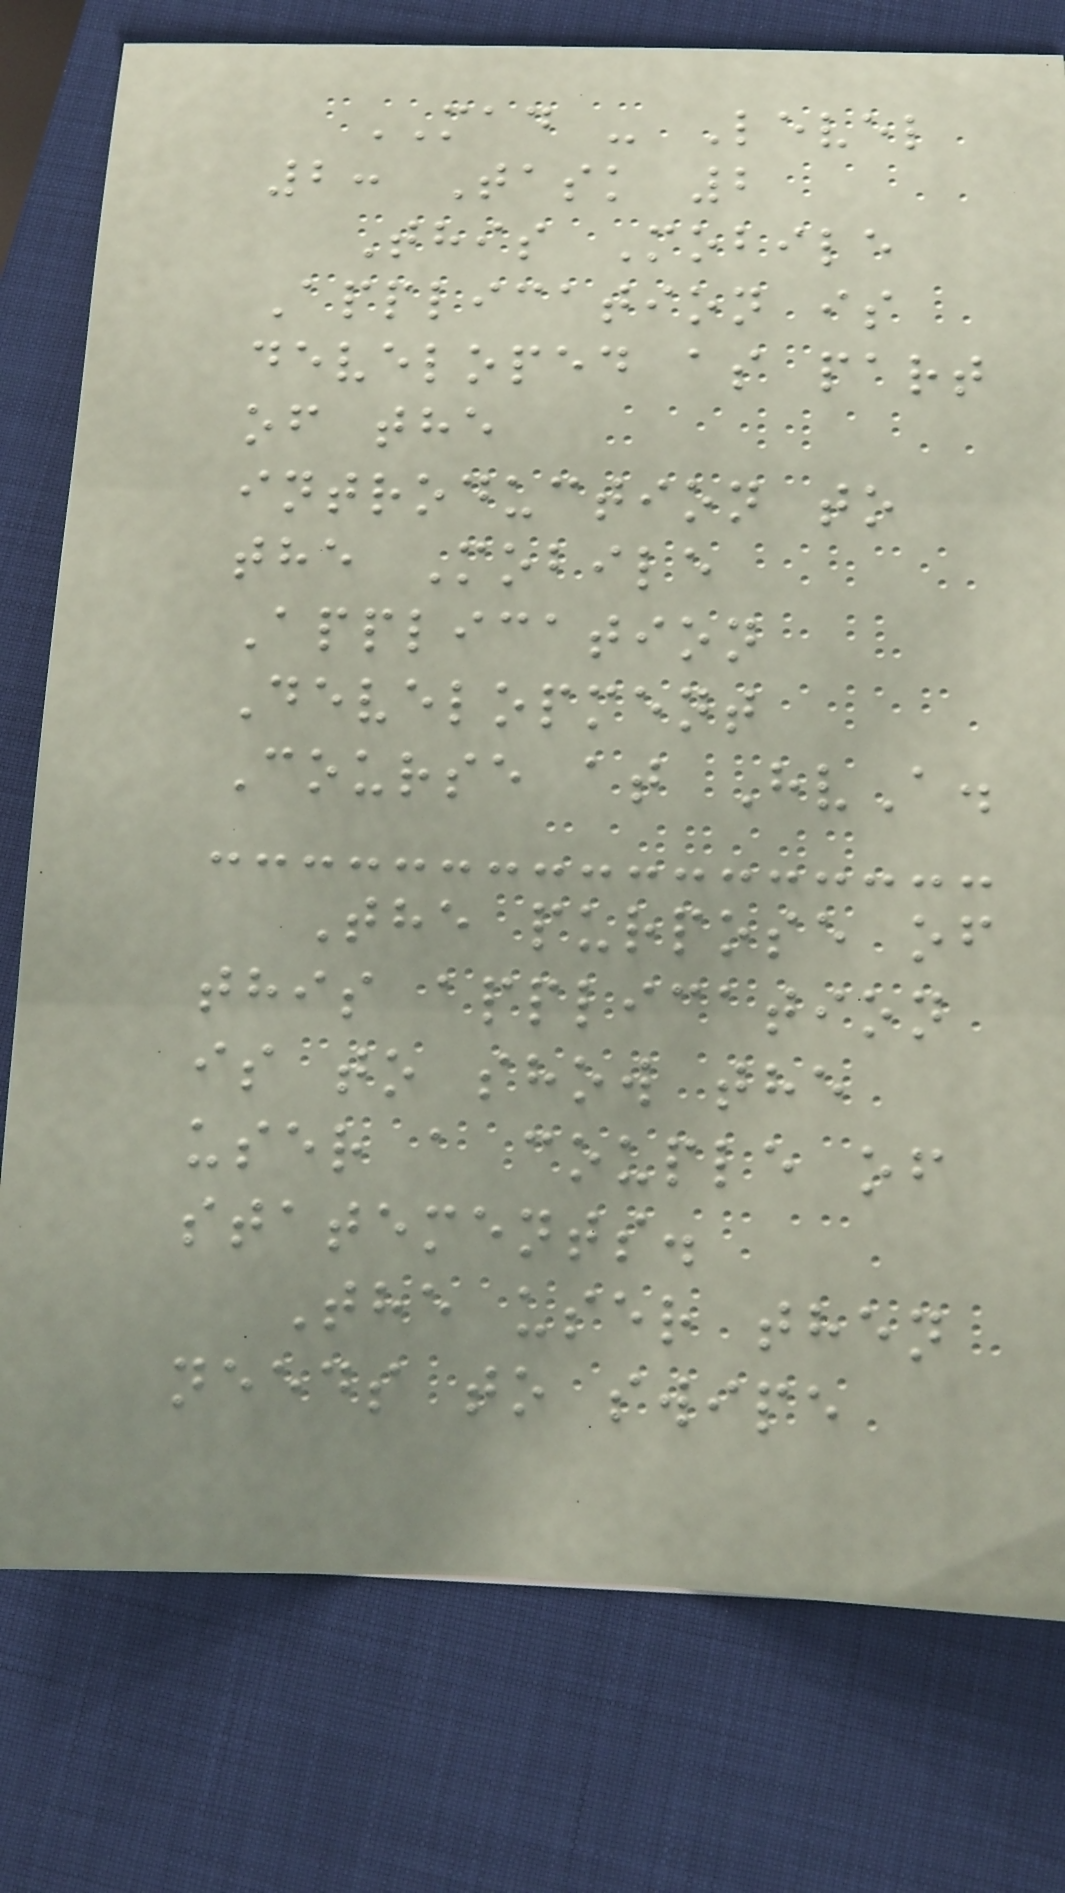MAD - Level
2: Task 2
This Mobile
Application is
developed as part
of the
introduction to
the Mobile
Application
Development
Course at HvA.
The purpose of
this application
is to show the
user a couple of
statements.
The user then
needs to swipe
